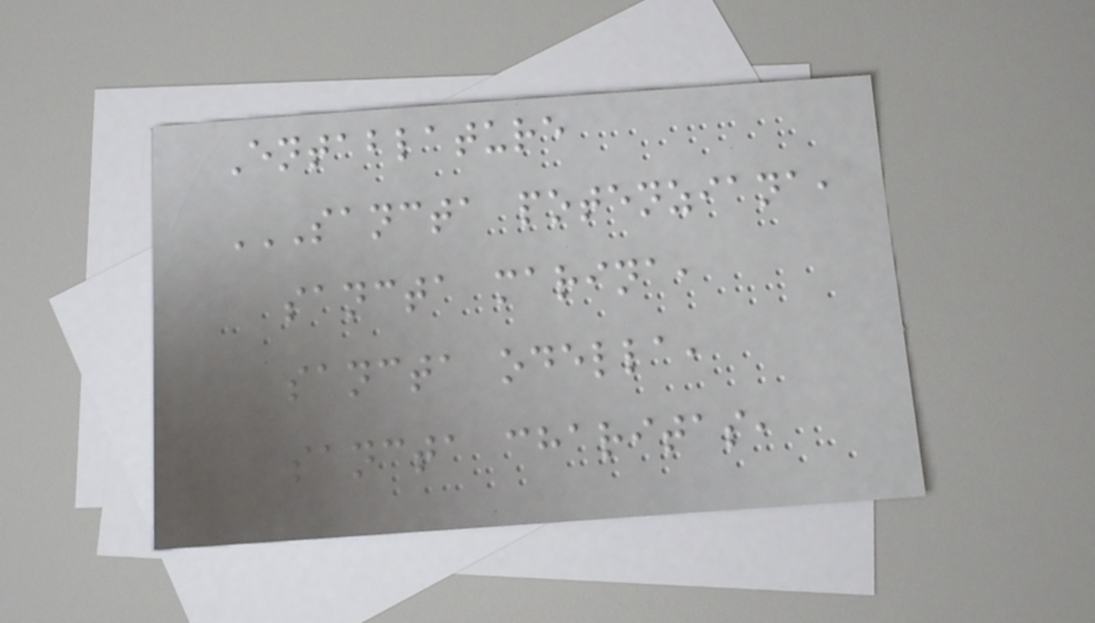Entablature
SANCTA POTENZIANA,
SANCTA MARINA,
SANCTA ODELLA,
SANCTA CHARITAS,
